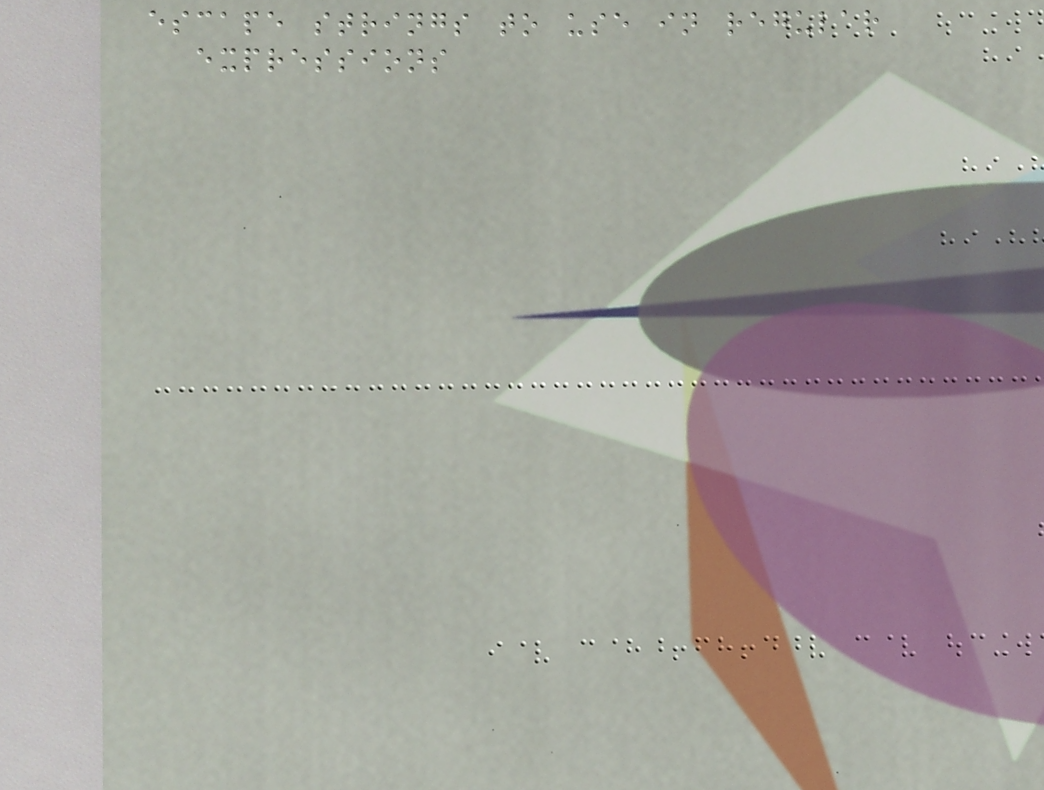escape strings to use in regular
expressions
